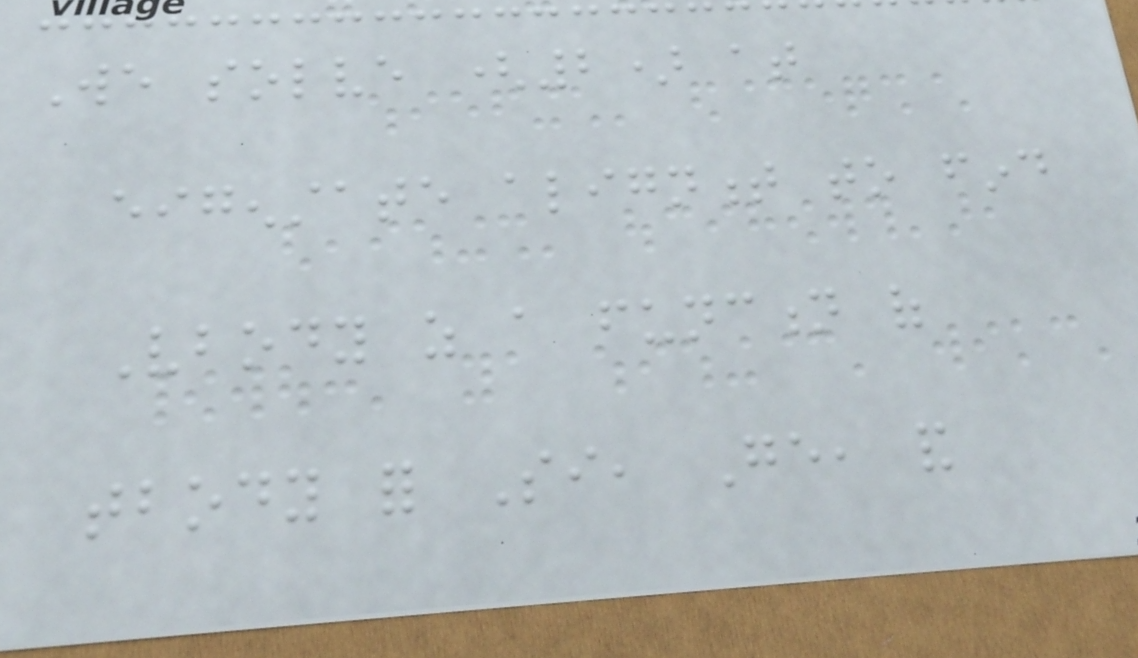We solve (2) at
eigenstate alignment to find
Vbody as a function of
tbody for Si, Ge, and
